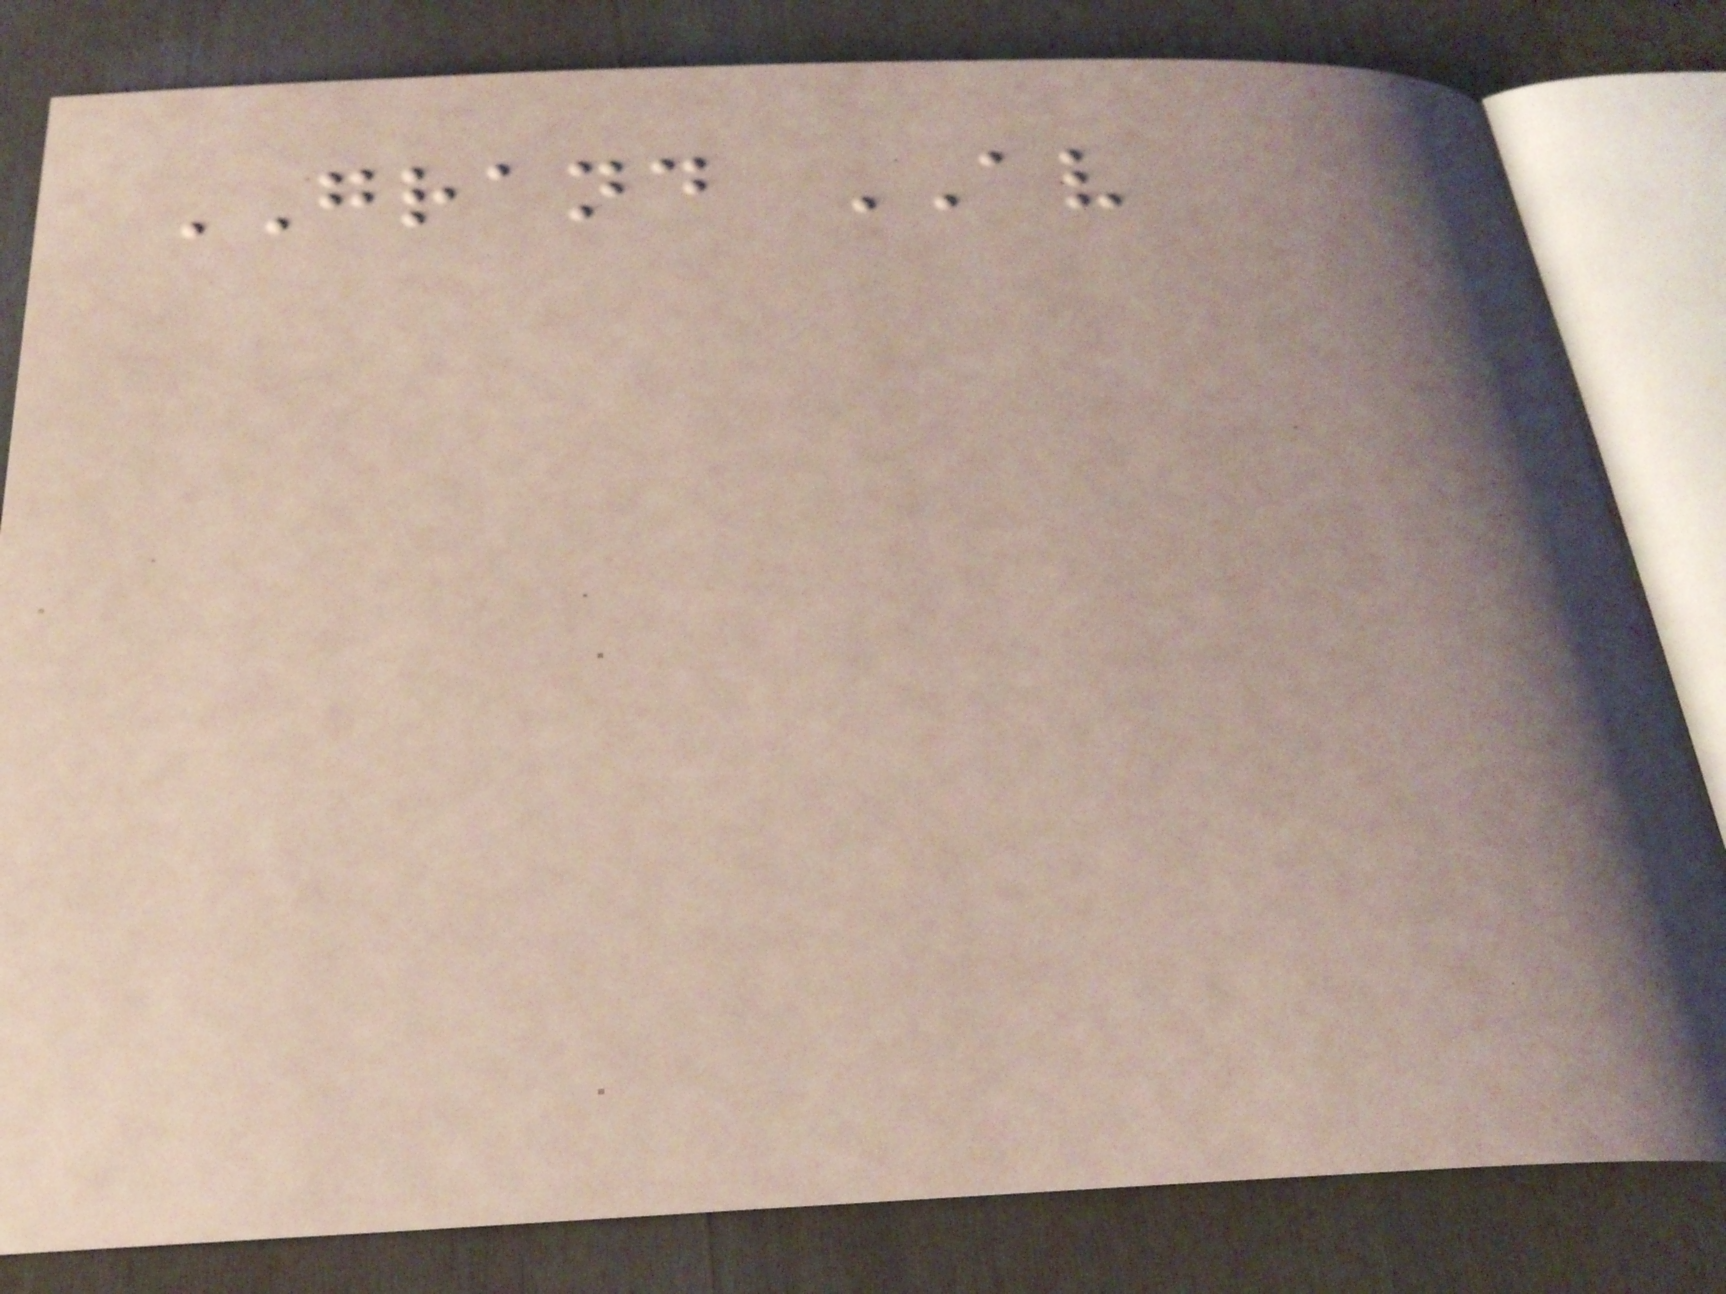GRAND AV
